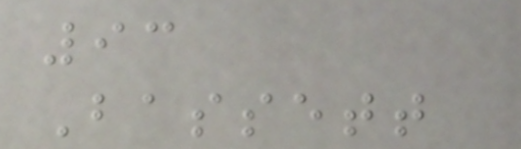93
Bassett
